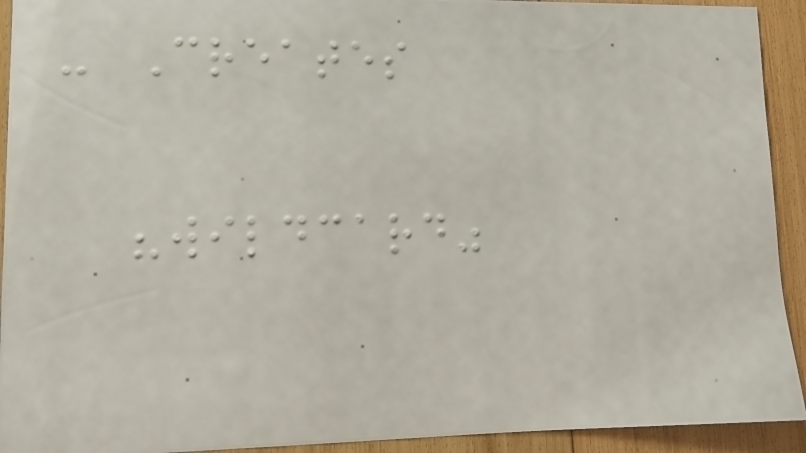- Creates
"wildcard"
